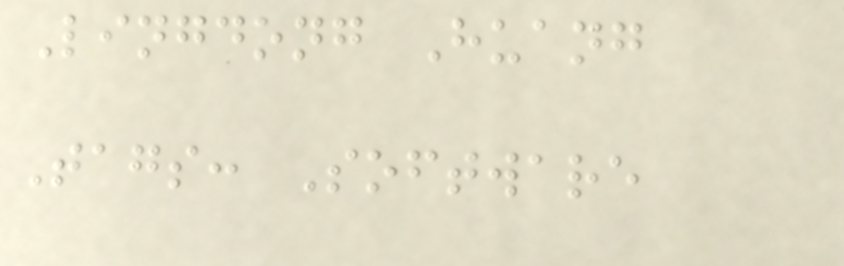Lingdong Huang
Tags: Software
